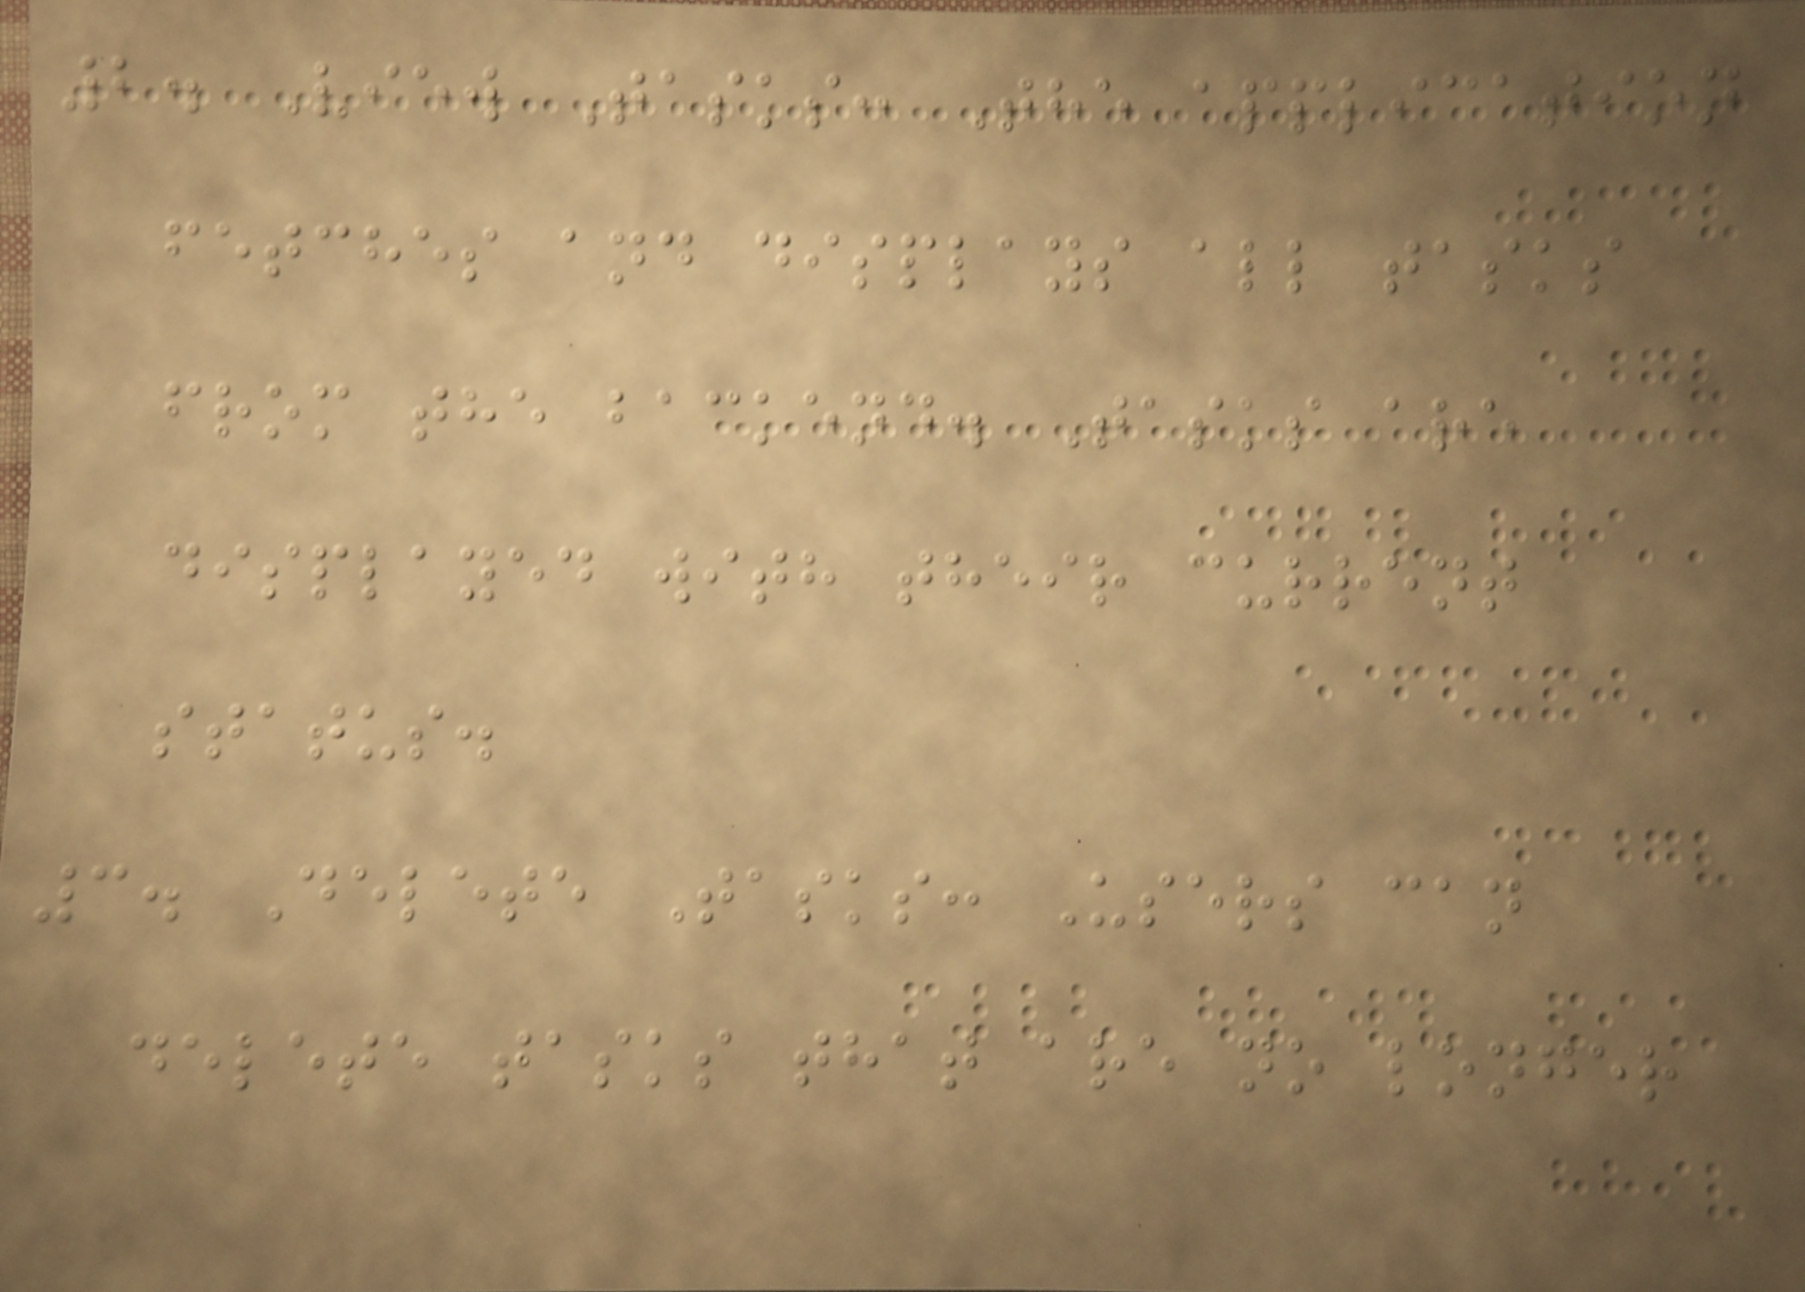2. View Tasks: The application
fetches and displays all tasks
from the backend. Tasks are
displayed with their current
status.
3. Delete Tasks: Users can
delete tasks that are no longer
